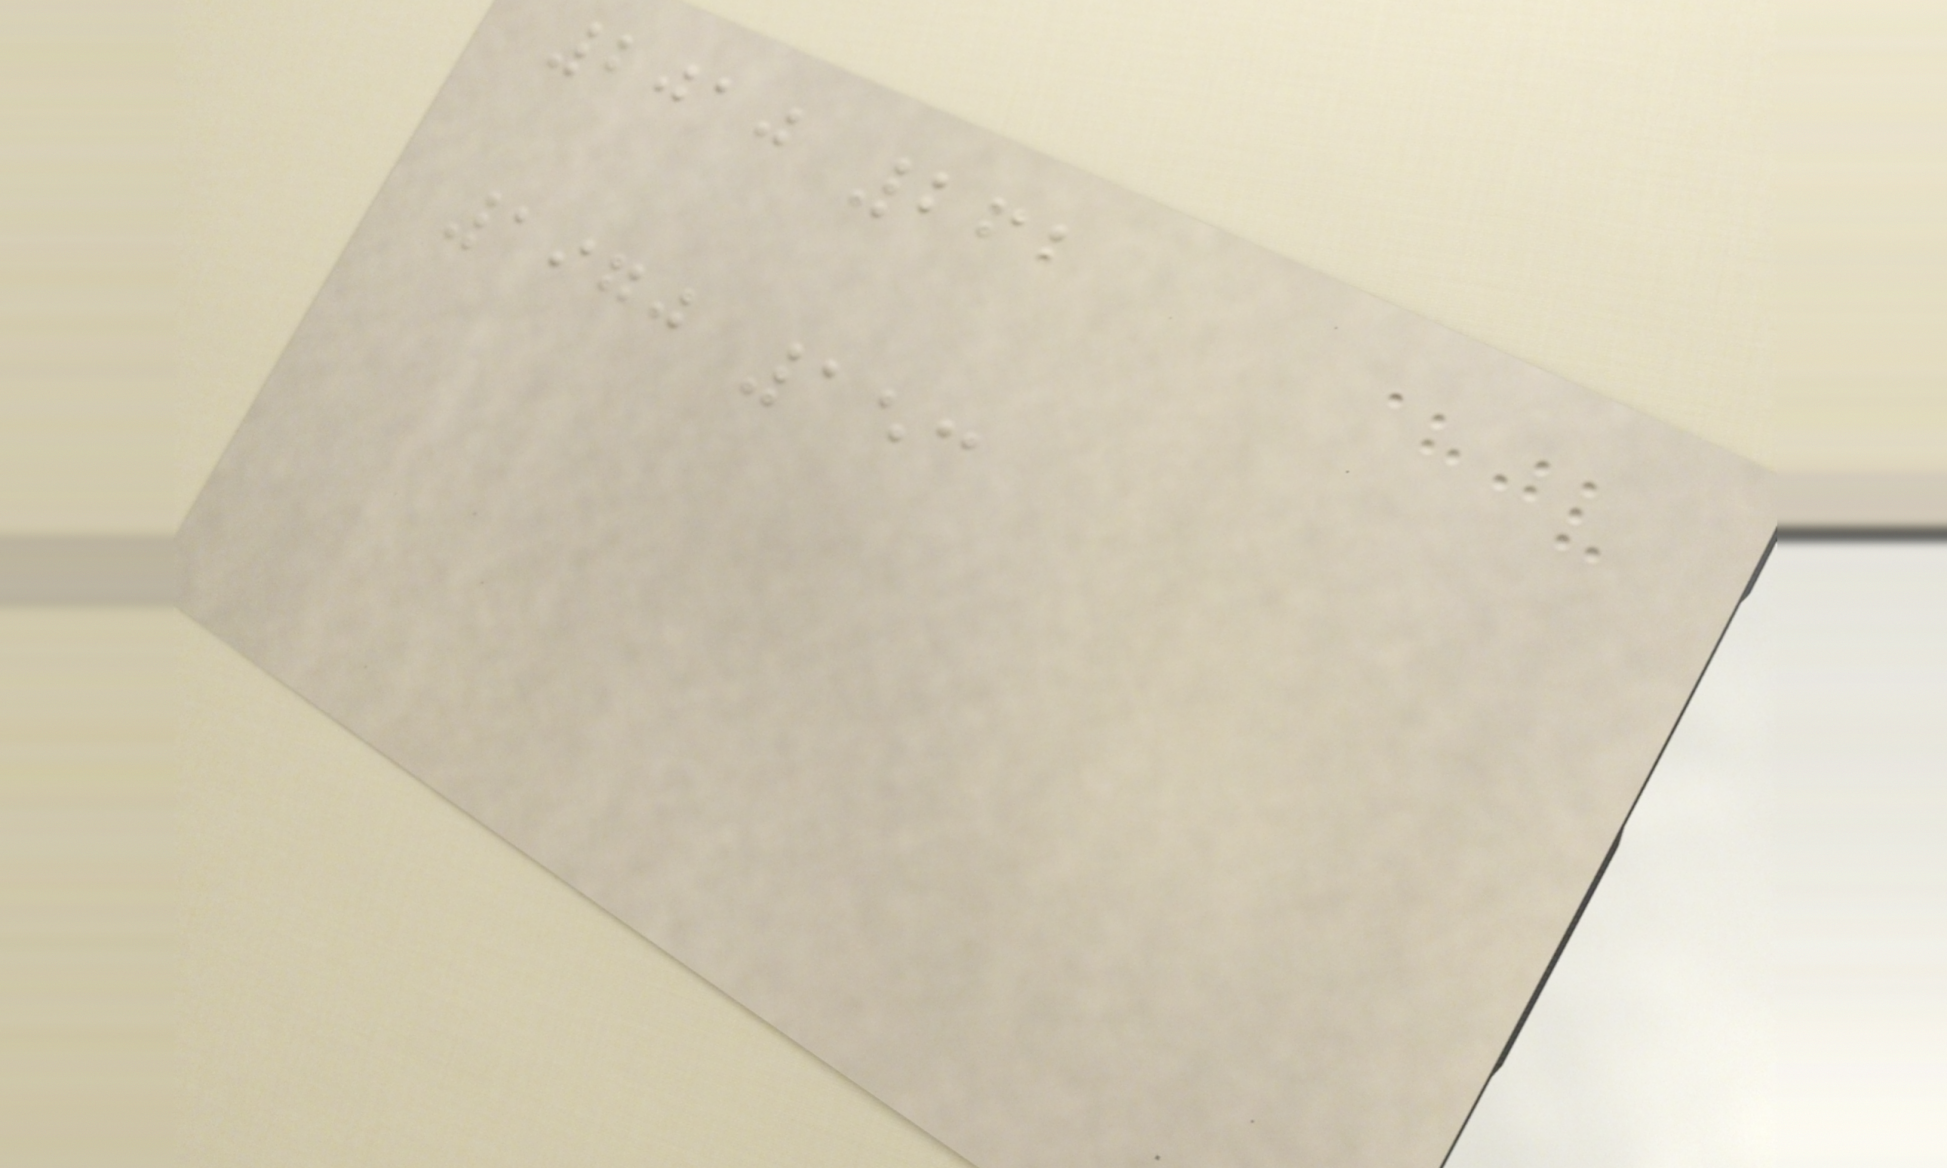2010 262
1970 153
